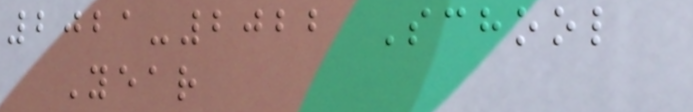2021-2022 School
Year
